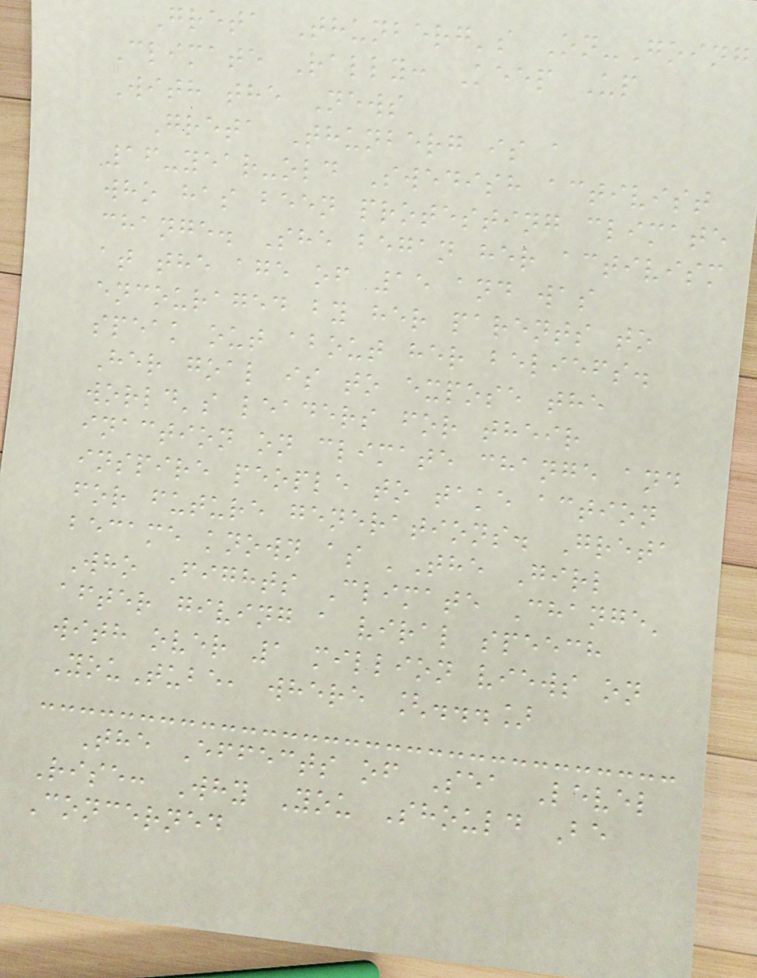Greta Thunberg's On-Going
Climate Rally: Keep Up
With the News
Greta Thunberg is a
16-year-old Swedish activist
who has been protesting climate
change. She began her activism
at the age of 15 and was
encouraged by her parents to
speak out about her beliefs.
Her goal is to expose the
world's leaders for their
inaction on climate change and
inspire people to take action
for future generations. Greta
became known as 'The Girl
Who Fights Climate Change'
after giving a viral speech
with over 1 million views on
YouTube, where [...]
The Effects of Sea Level
Rise: Why You Should Be
Concerned
